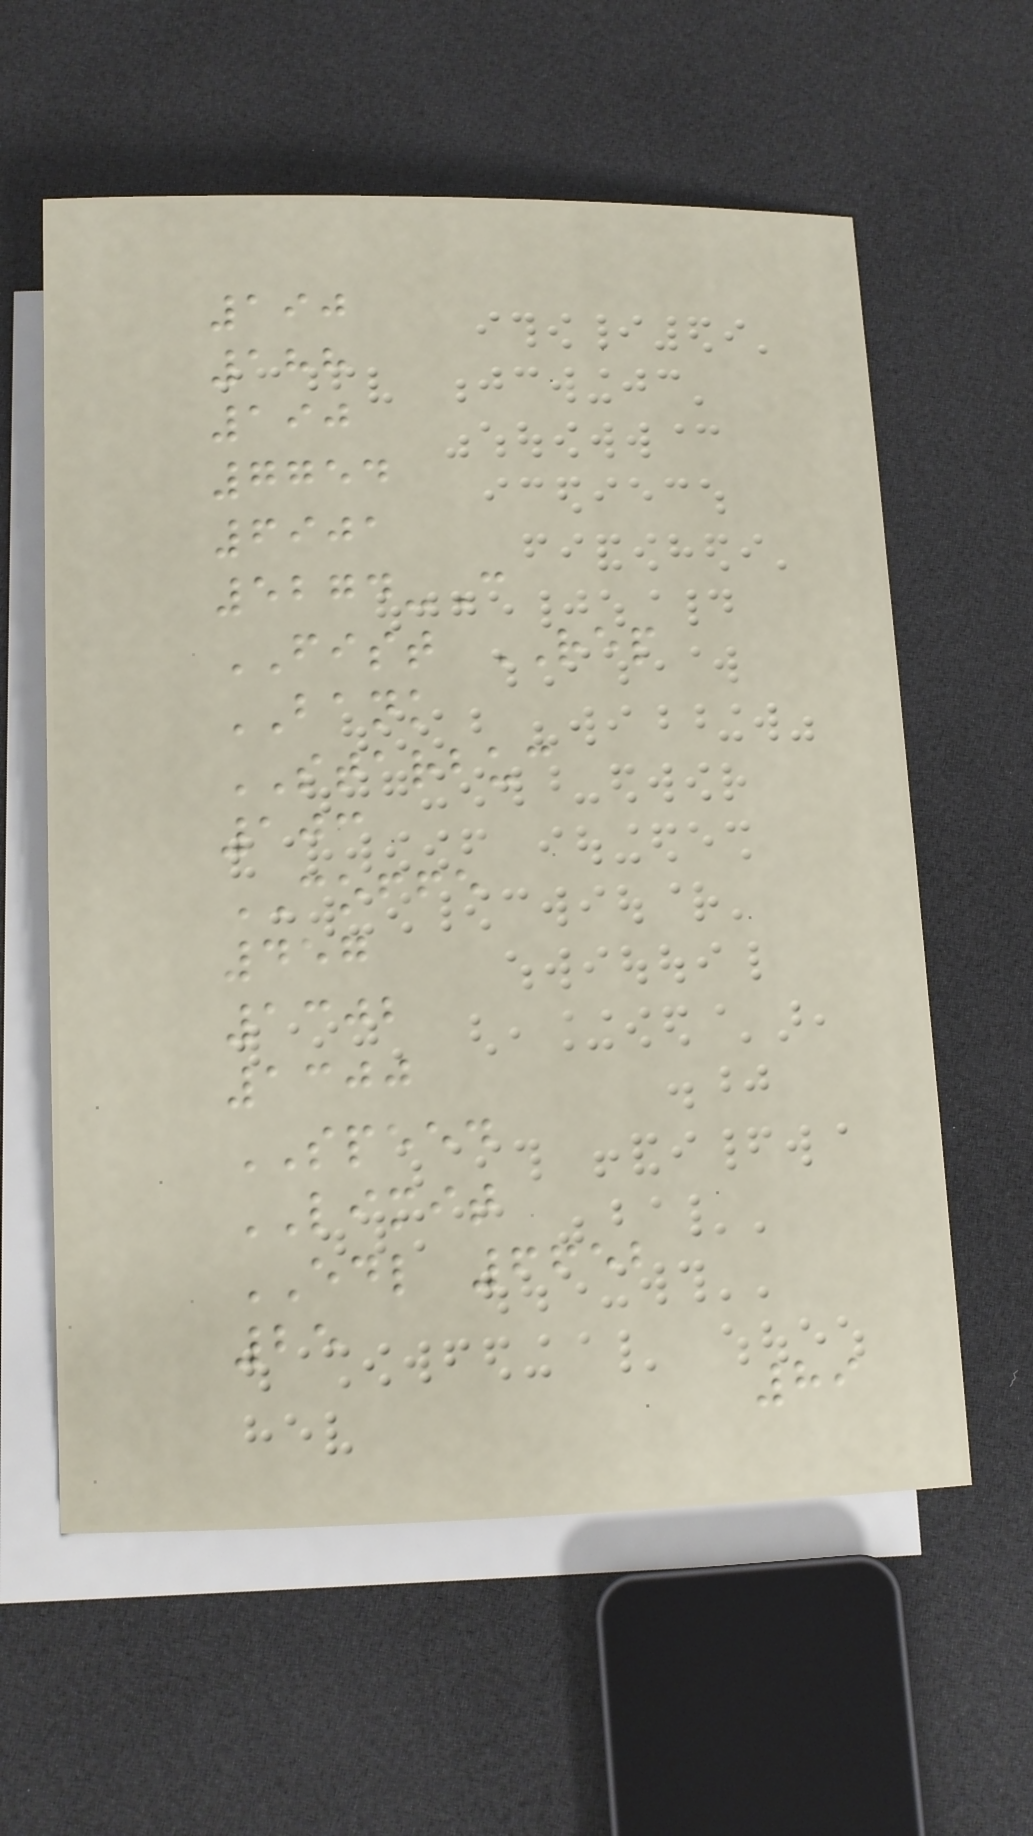190
188
190
7754
6901
5274-C
FIST REP
BANK
STARBUC
103
COFFE
457
1302
1300
SPEED
LIMIT
EDL 6652
25
89
